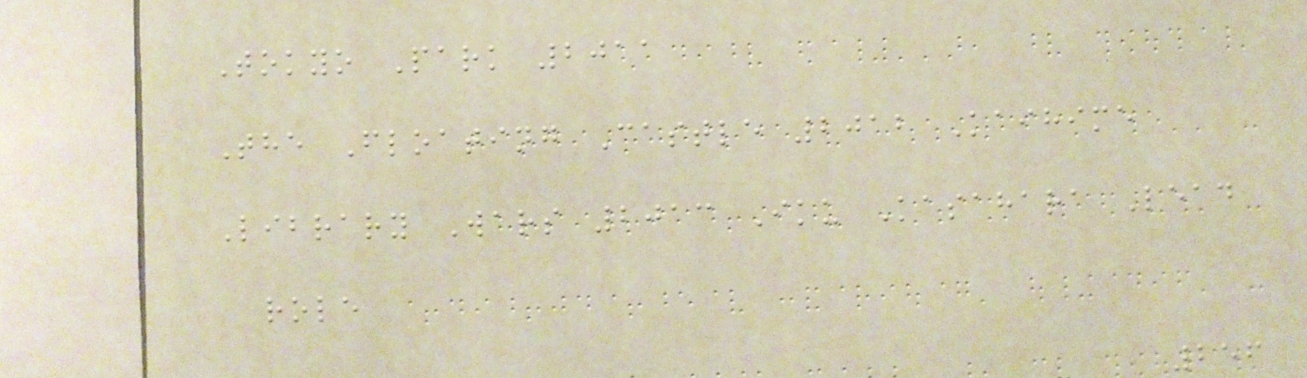Tokyo Park 2011
The Floating Castle 2012 Kaihime
Library Wars 2013 Iku Kasahara Lead
role
256
